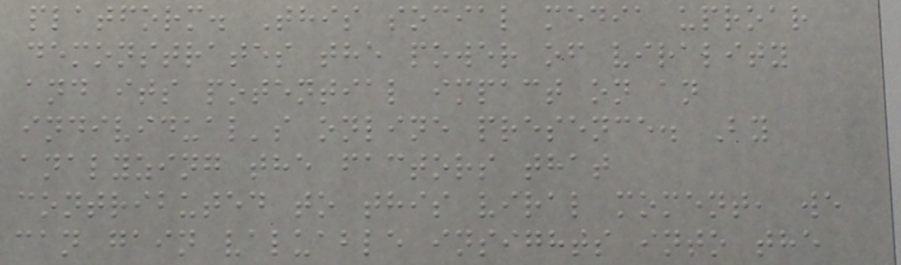platform. This social media uproar
demonstrates the power of virality
and its potential impact on an
individual's online presence. By
analyzing the factors that
contributed to this viral moment, we
can gain valuable insights into the
